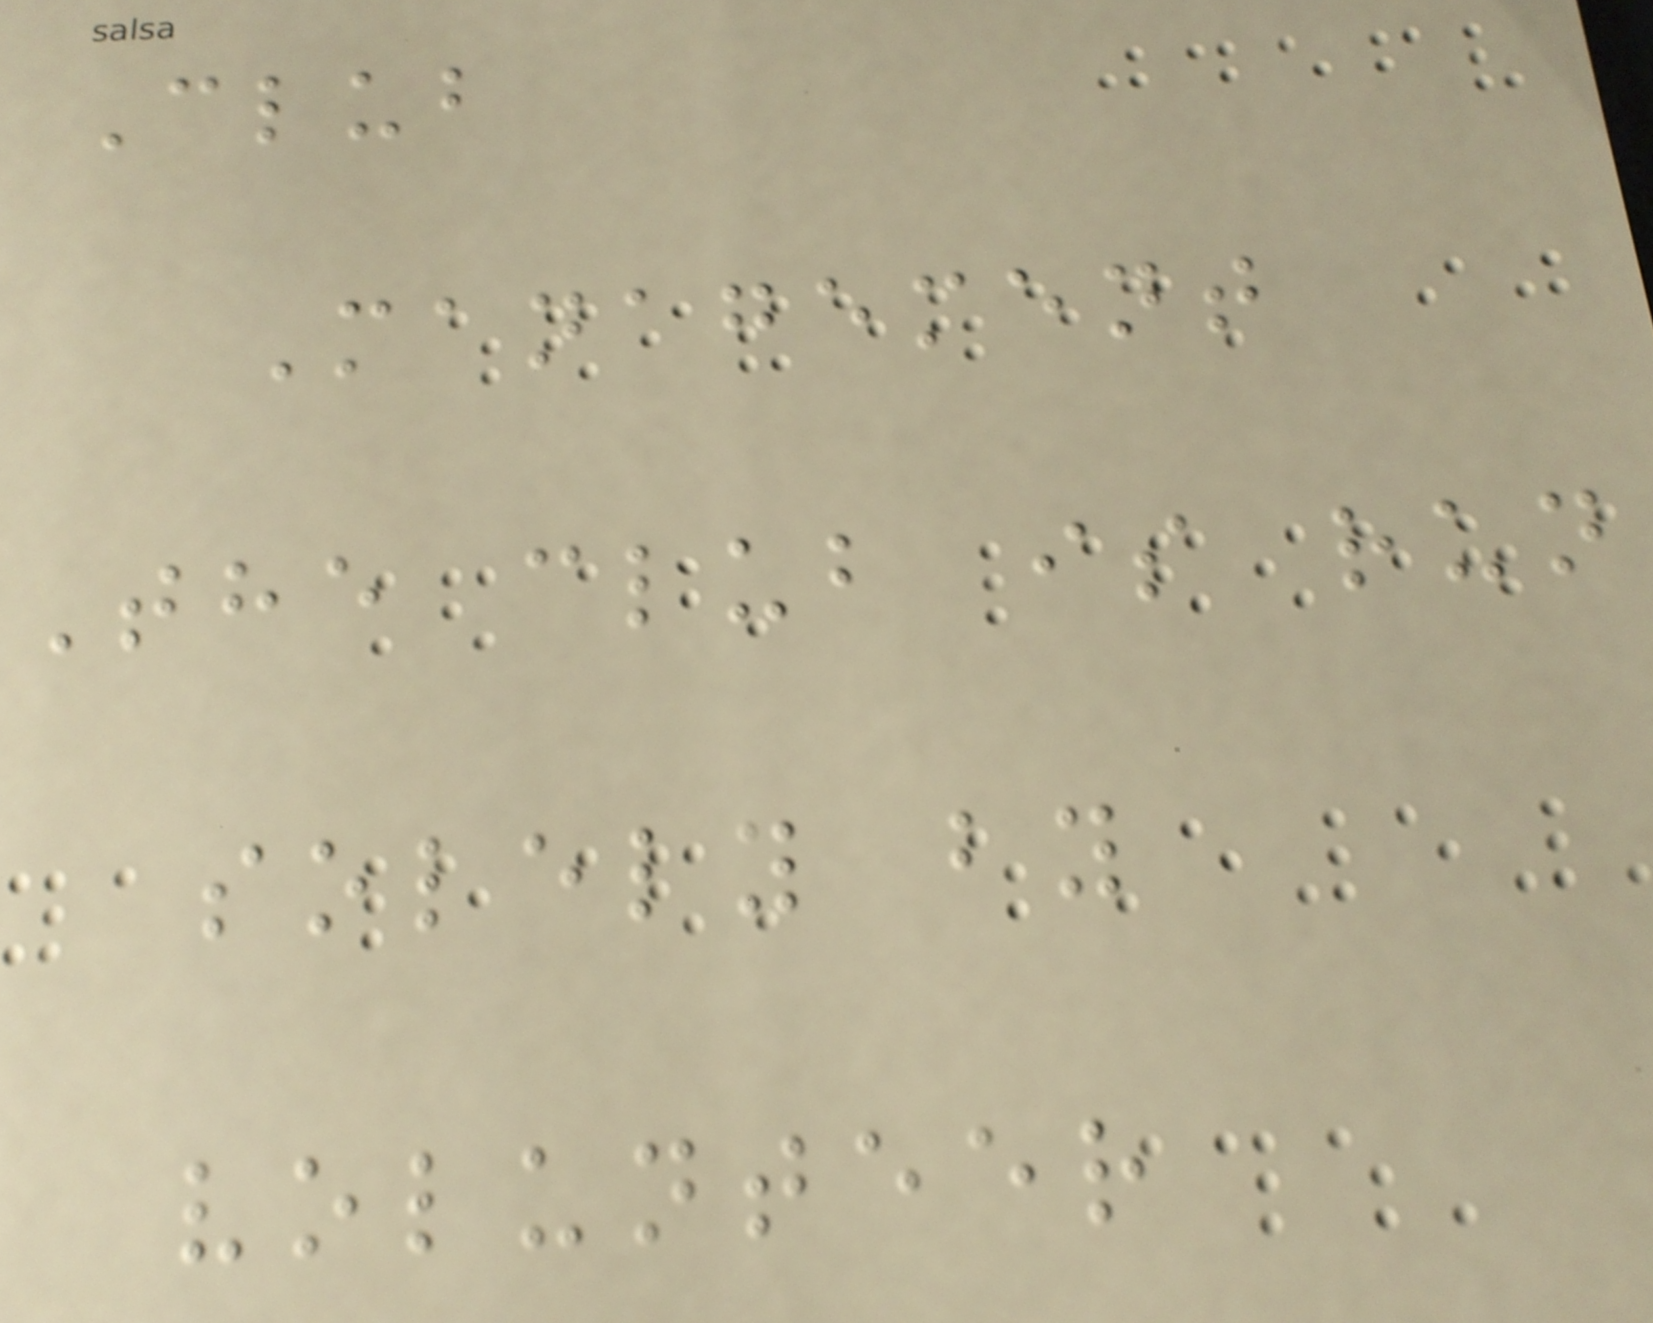Club
Management
The club is run
solely by
volunteer
